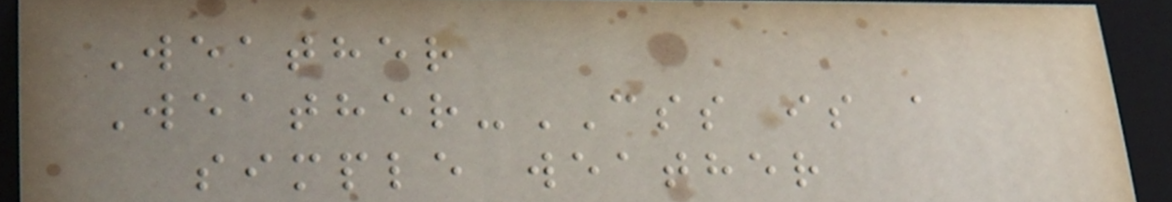Weather
Weather-CSS is a
simple weather
